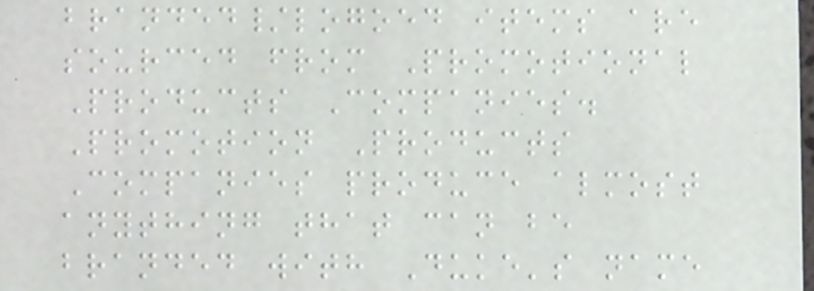branded/logoed items are
sourced from Promotional
Products Companies.
Promotion Products
Companies produce almost
anything that can be
branded with Duke's name
